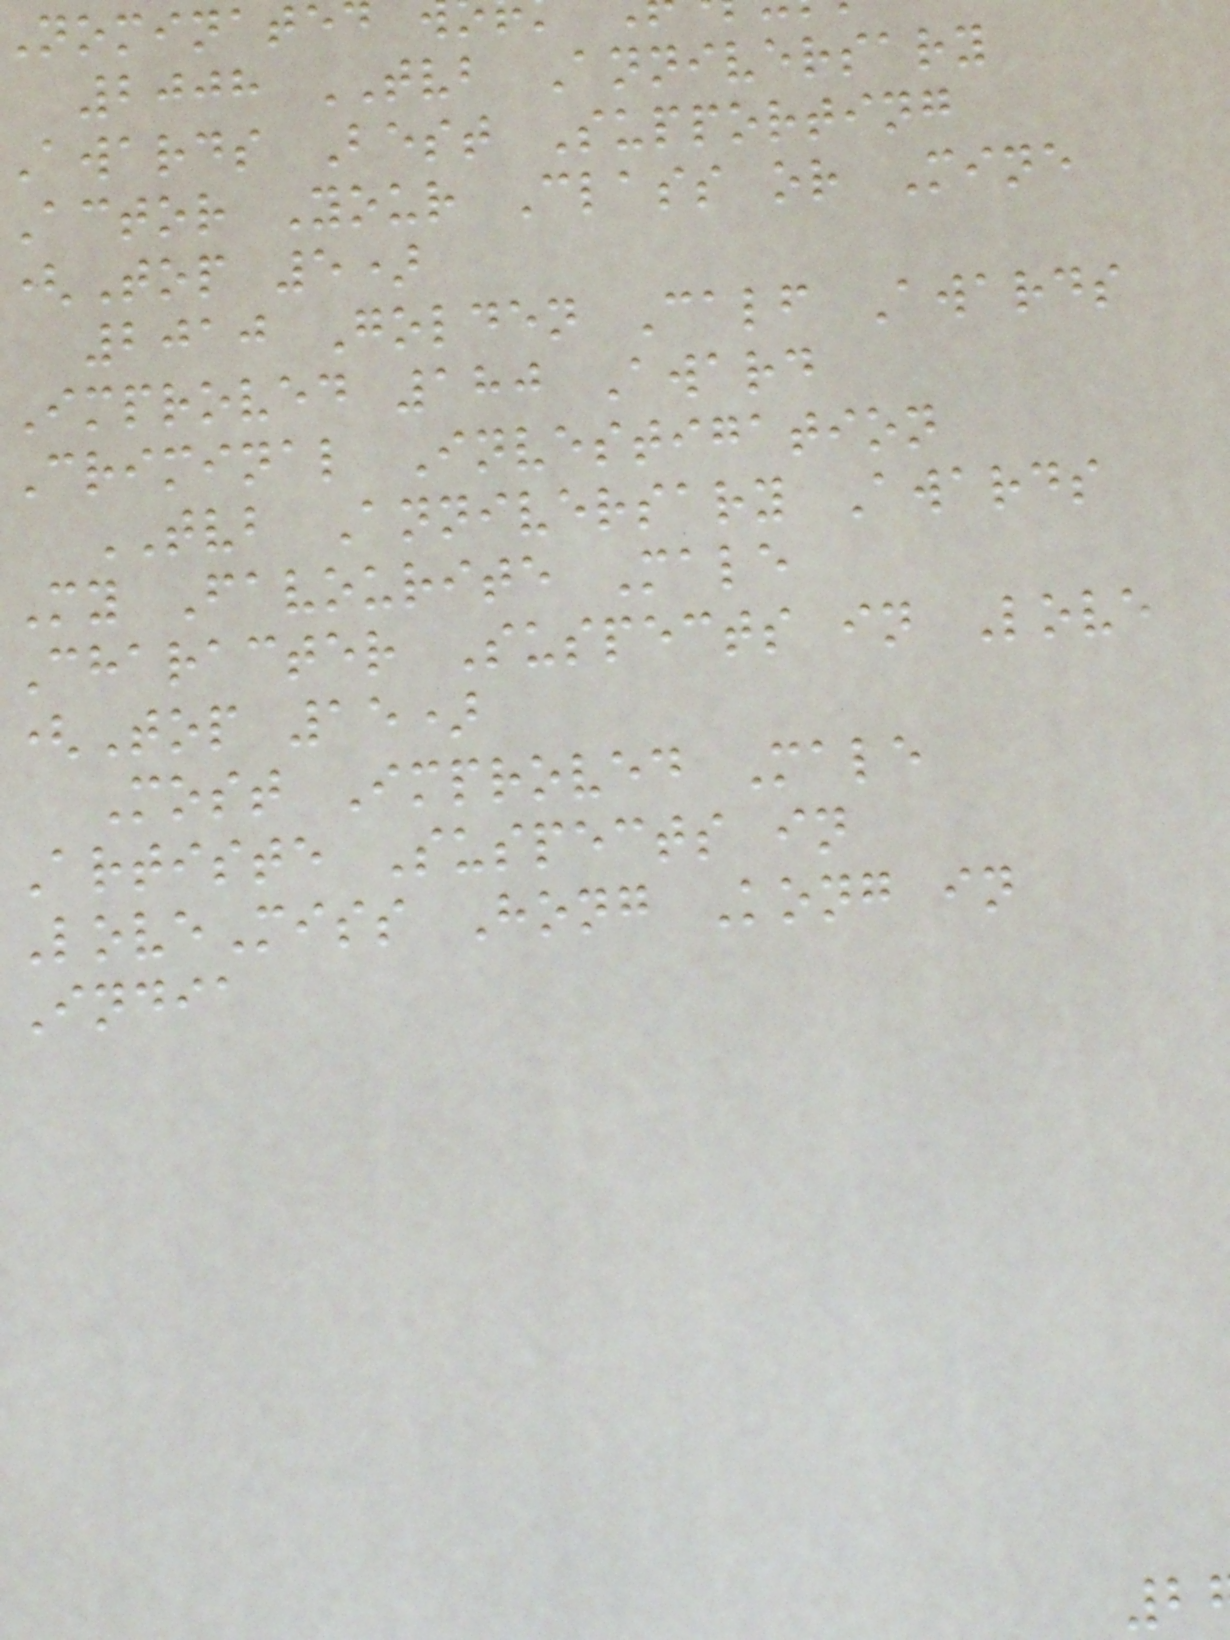2008 TVB Anniversary
Awards Best Supporting
Actor Your Class or Mine
(Top 5)
2010 Golden Calf Awards
Improved 180 Award
Criminal Investigation
TVB Anniversary Awards
My Favourite Male
Character Suspects in Love
(Top 15)
Most Improved Male
Artiste Suspects in
LoveMiss Hong Kong in
India
